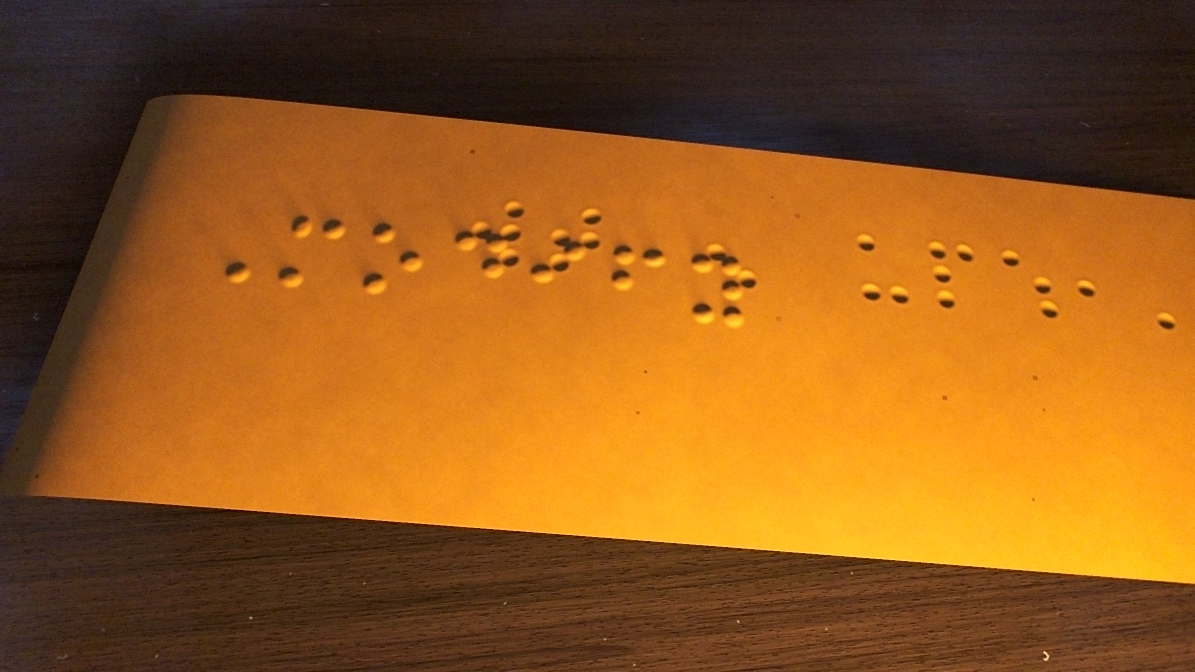Modify
